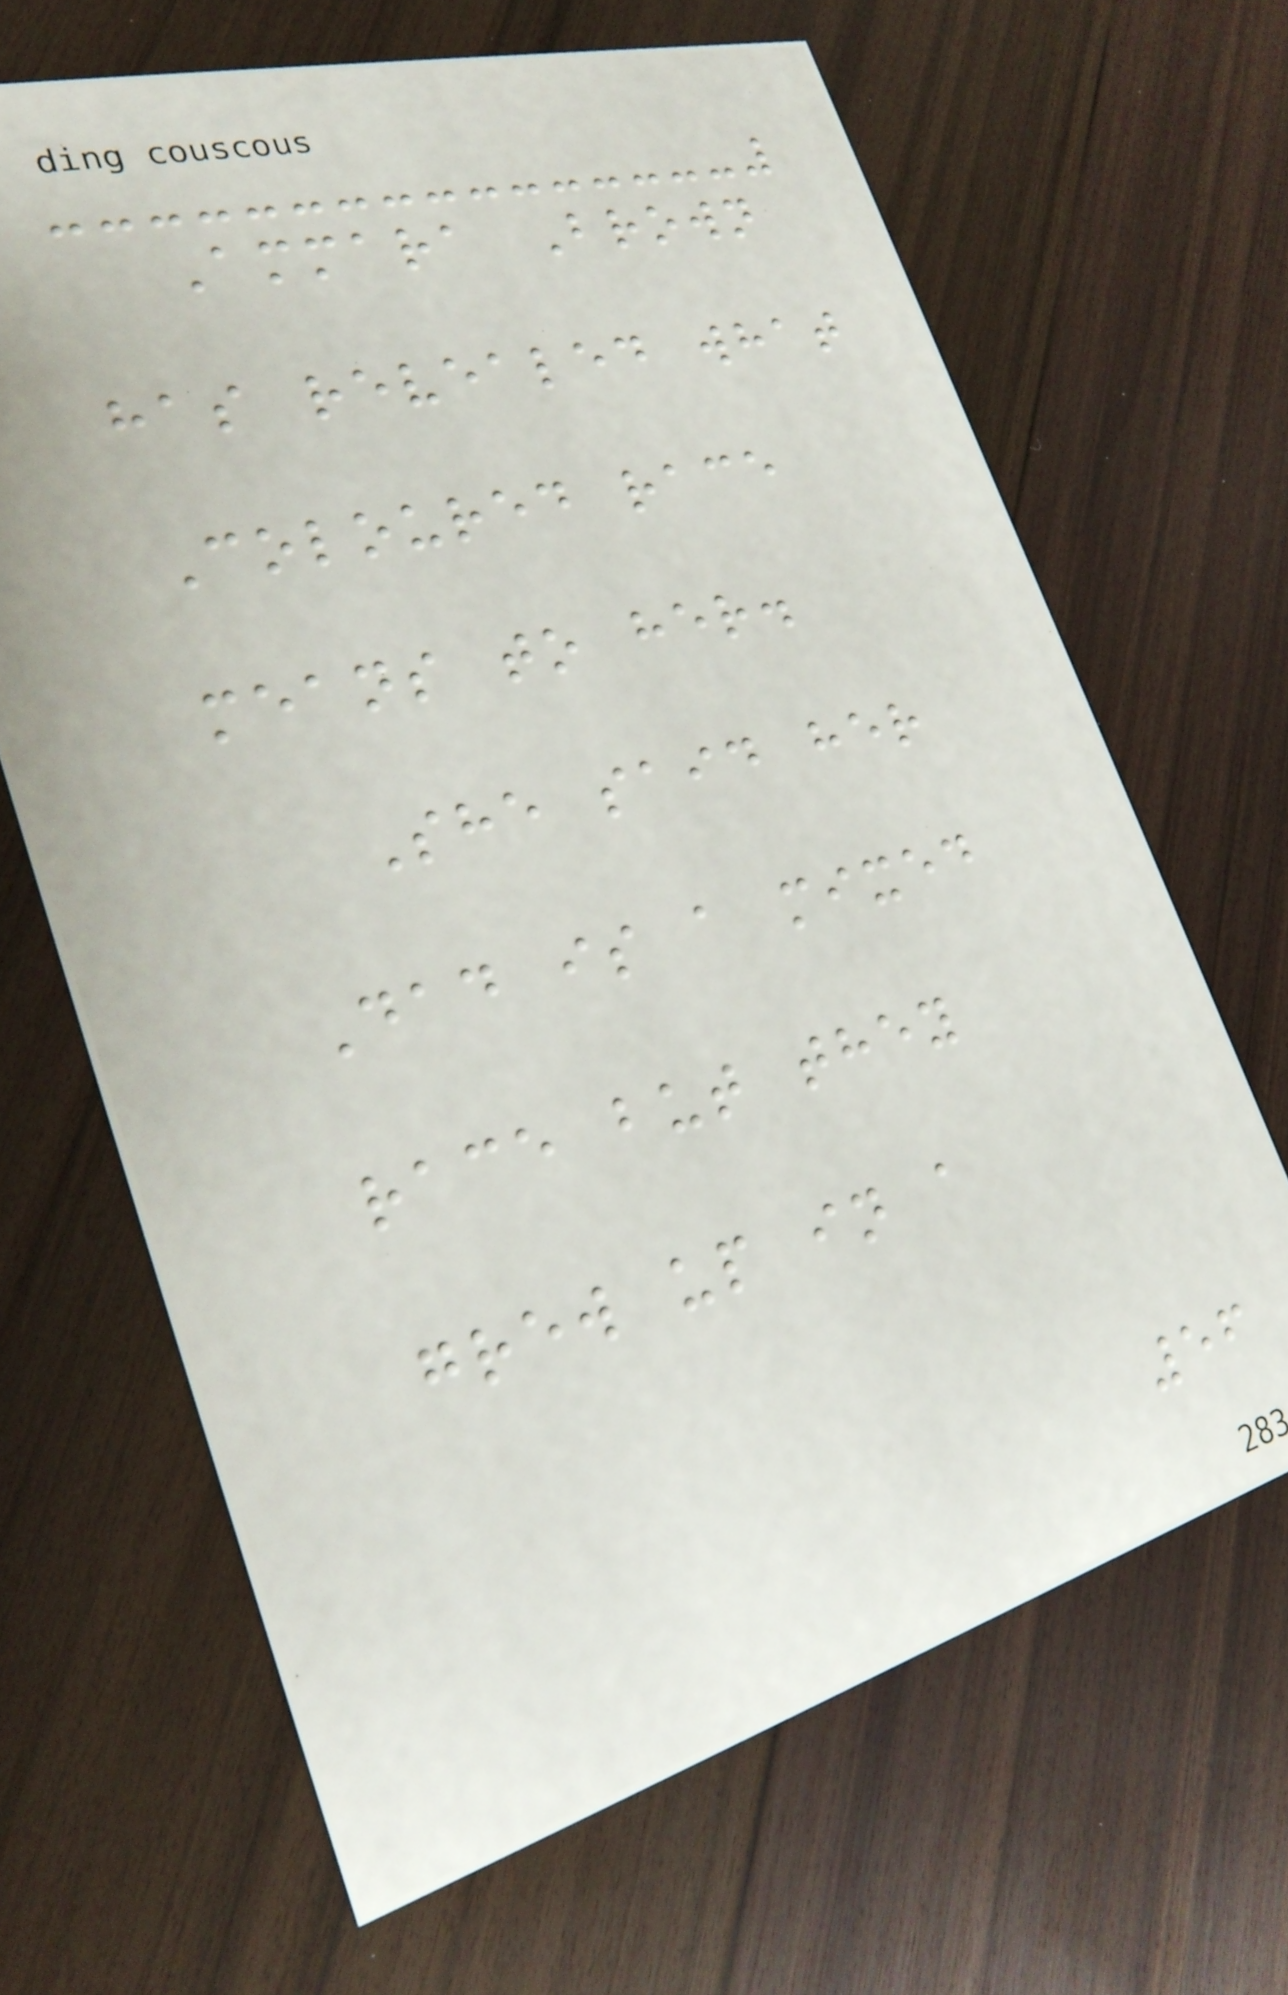Ammara Brown
has revealed what
Coloured race
means to her.
She said her
Dad is a mixed
race but they
grew up in a
56
